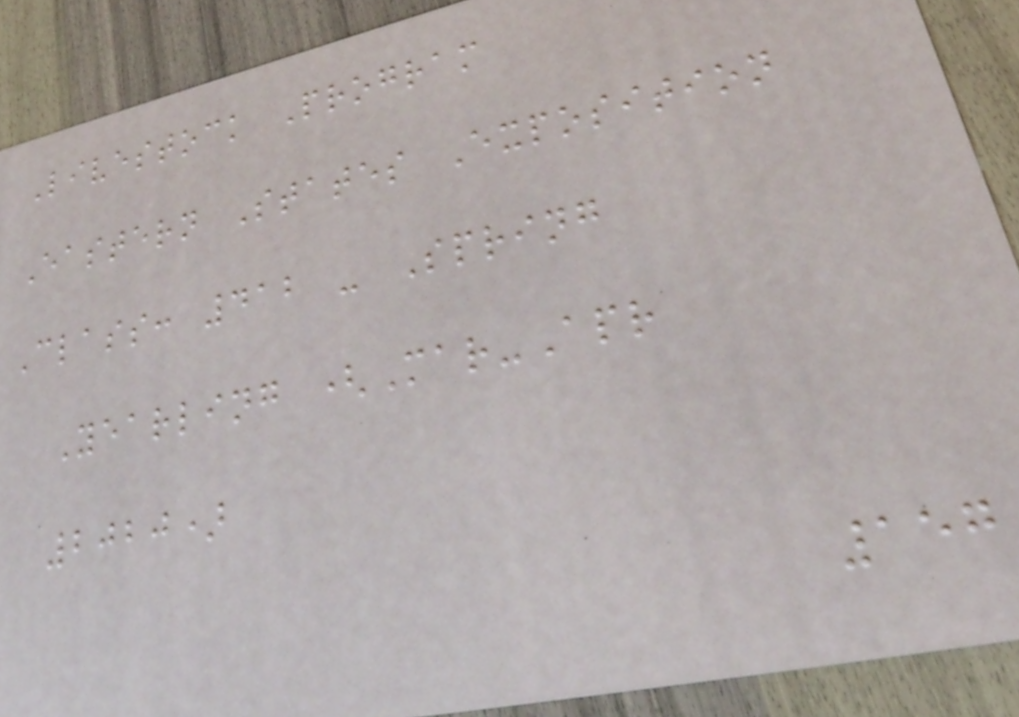Livestock Program
Eastern States Exposition
Class: 412 - Spring
Yearling (Mar-Apr
2020)
157
